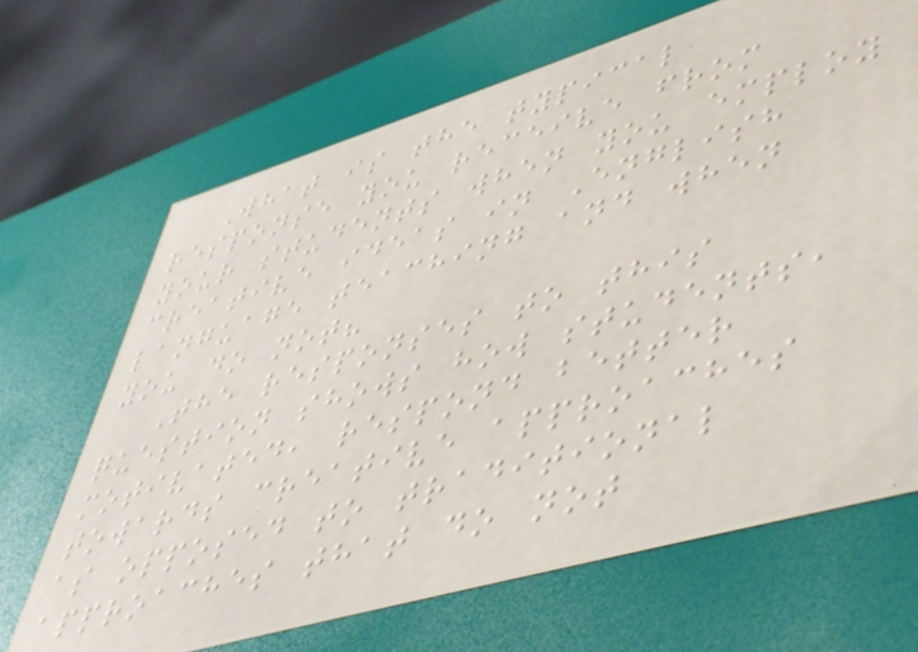What is the typical
response you receive from
your students when you employ
creative ideas in English
language teaching and when
you do not?
The responses to this
question shows how students,
motivated, respond better
towards creative approaches
as opposed to traditional
approaches that do not
